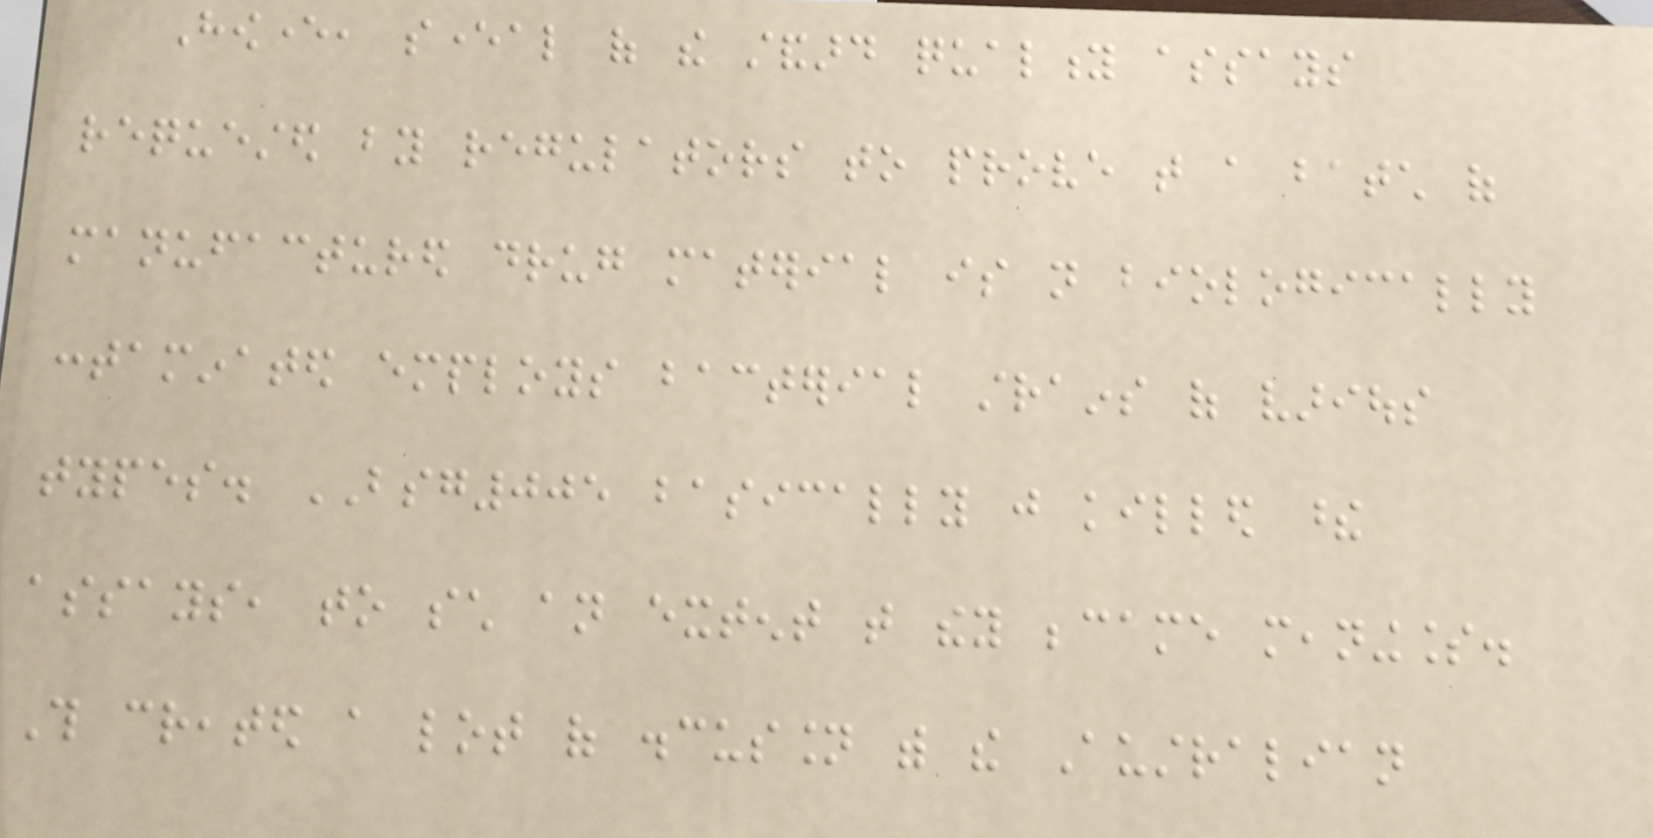However, several of the standard quality assays
requested by regulators to prove that a batch of
manufactured drug material is not biologically
contaminated employs bacterial strains of various
types. BSG005 basically just killed these
assays, to such an extent that they became meaningless.
This created a lot of discussion with the Australian
